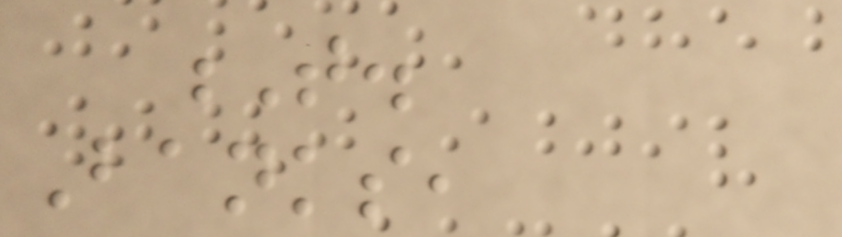T.
Banks,
